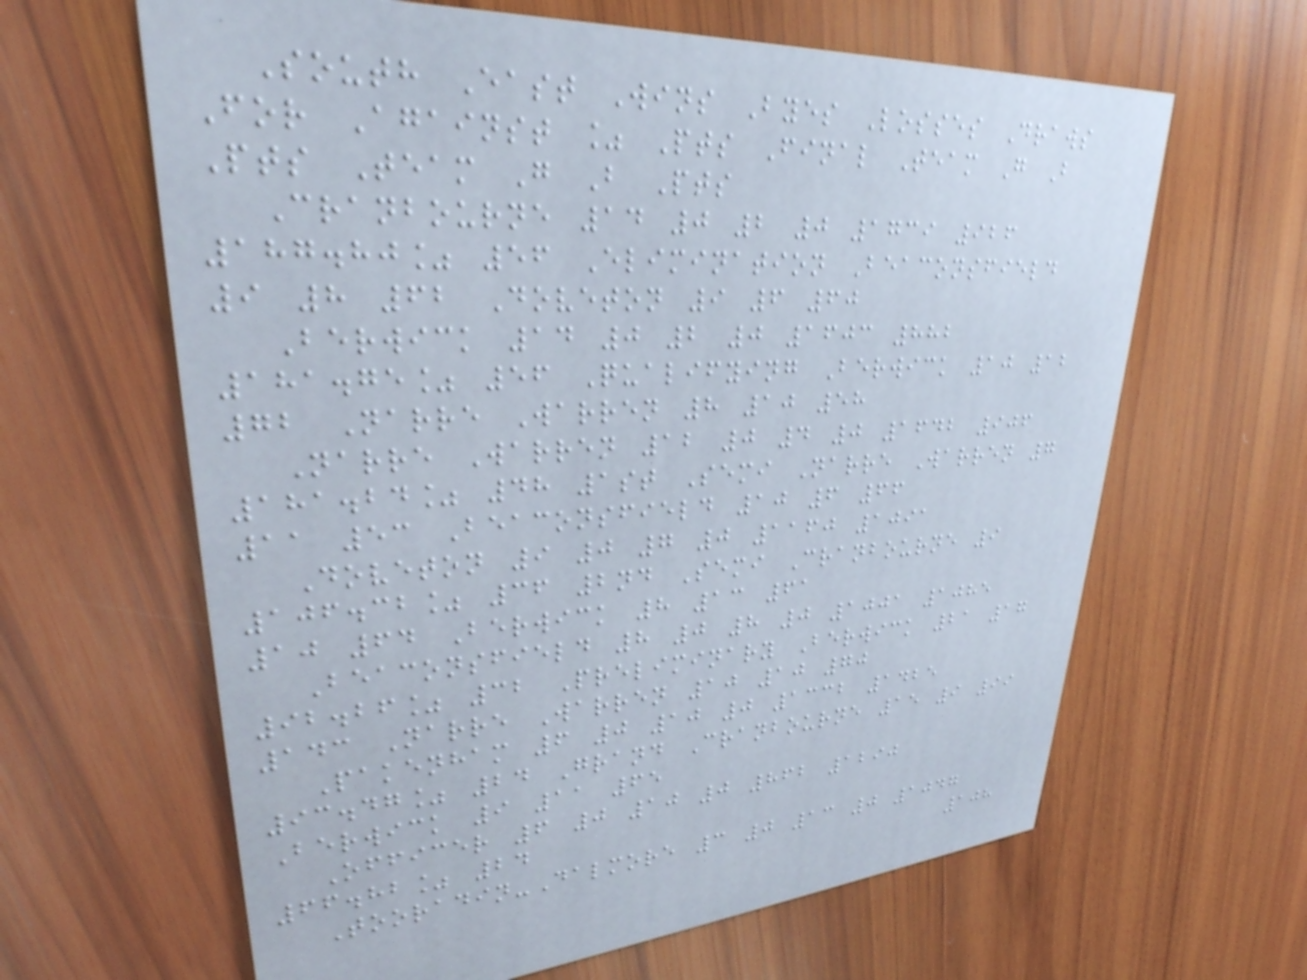South East Wins Byes Losses Draws
For Against % Pts Final Team G B
Pts Team G B Pts
Cranbourne 14 0 2 0 1739 926
187.80% 56 Elimination Beaconsfield
9 8 62 Doveton 9 6 60
Berwick 14 0 2 0 1603 882
181.75% 56 Qualifying Berwick 10 12
72 Narre Warren 8 10 58
Narre Warren 12 0 4 0 1642 906
181.24% 48 1st Semi Narre Warren 7
11 53 Beaconsfield 10 6 66
Doveton 9 0 7 0 1160 1091
106.32% 36 2nd Semi Cranbourne 9
10 64 Berwick 8 13 61
Beaconsfield 8 0 8 0 1001 1085
92.26% 32 Preliminary Berwick 21 17
143 Narre Warren 10 10 70
Pakenham 6 0 10 0 1332 1425
93.47% 24 Grand Cranbourne 15 9 99
Berwick 9 11 65
Officer 6 0 10 0 862 1290
66.82% 24
Tooradin-Dalmore 3 0 13 0 1047
108
